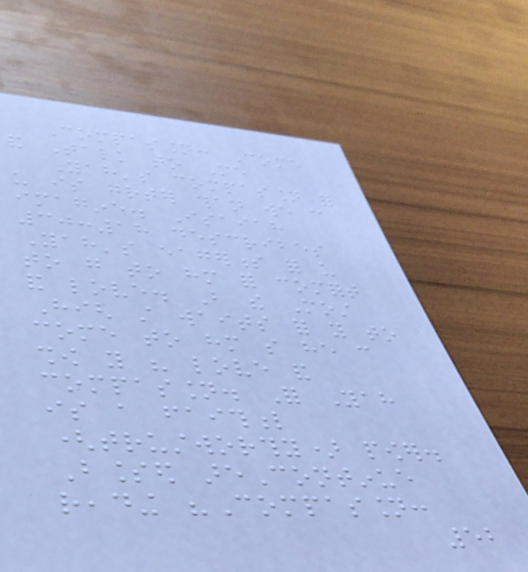Compassion: Come
and Talk to Me
Yah's compassion for
us is greater than we can
imagine. Isaiah
30:18 describes
Yah's eagerness for us
to go to him for comfort
and love. But the Most
High still waits for you to
come to him so he can
show you his love and
compassion. For Yah
is a faithful
(trustworthy) power.
Blessed areContinue
reading "Compassion:
52
